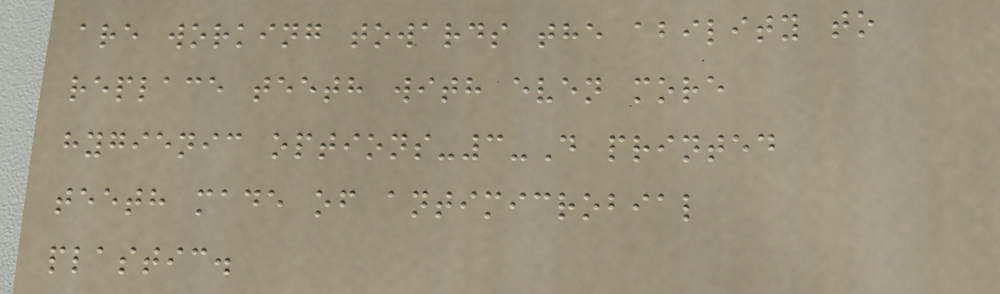are working towards the ability to
replace teeth with even more
hygienic options-3-D printed
teeth made of antimicrobial
plastic.
